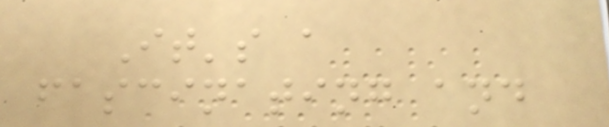It's a
fascinating and
